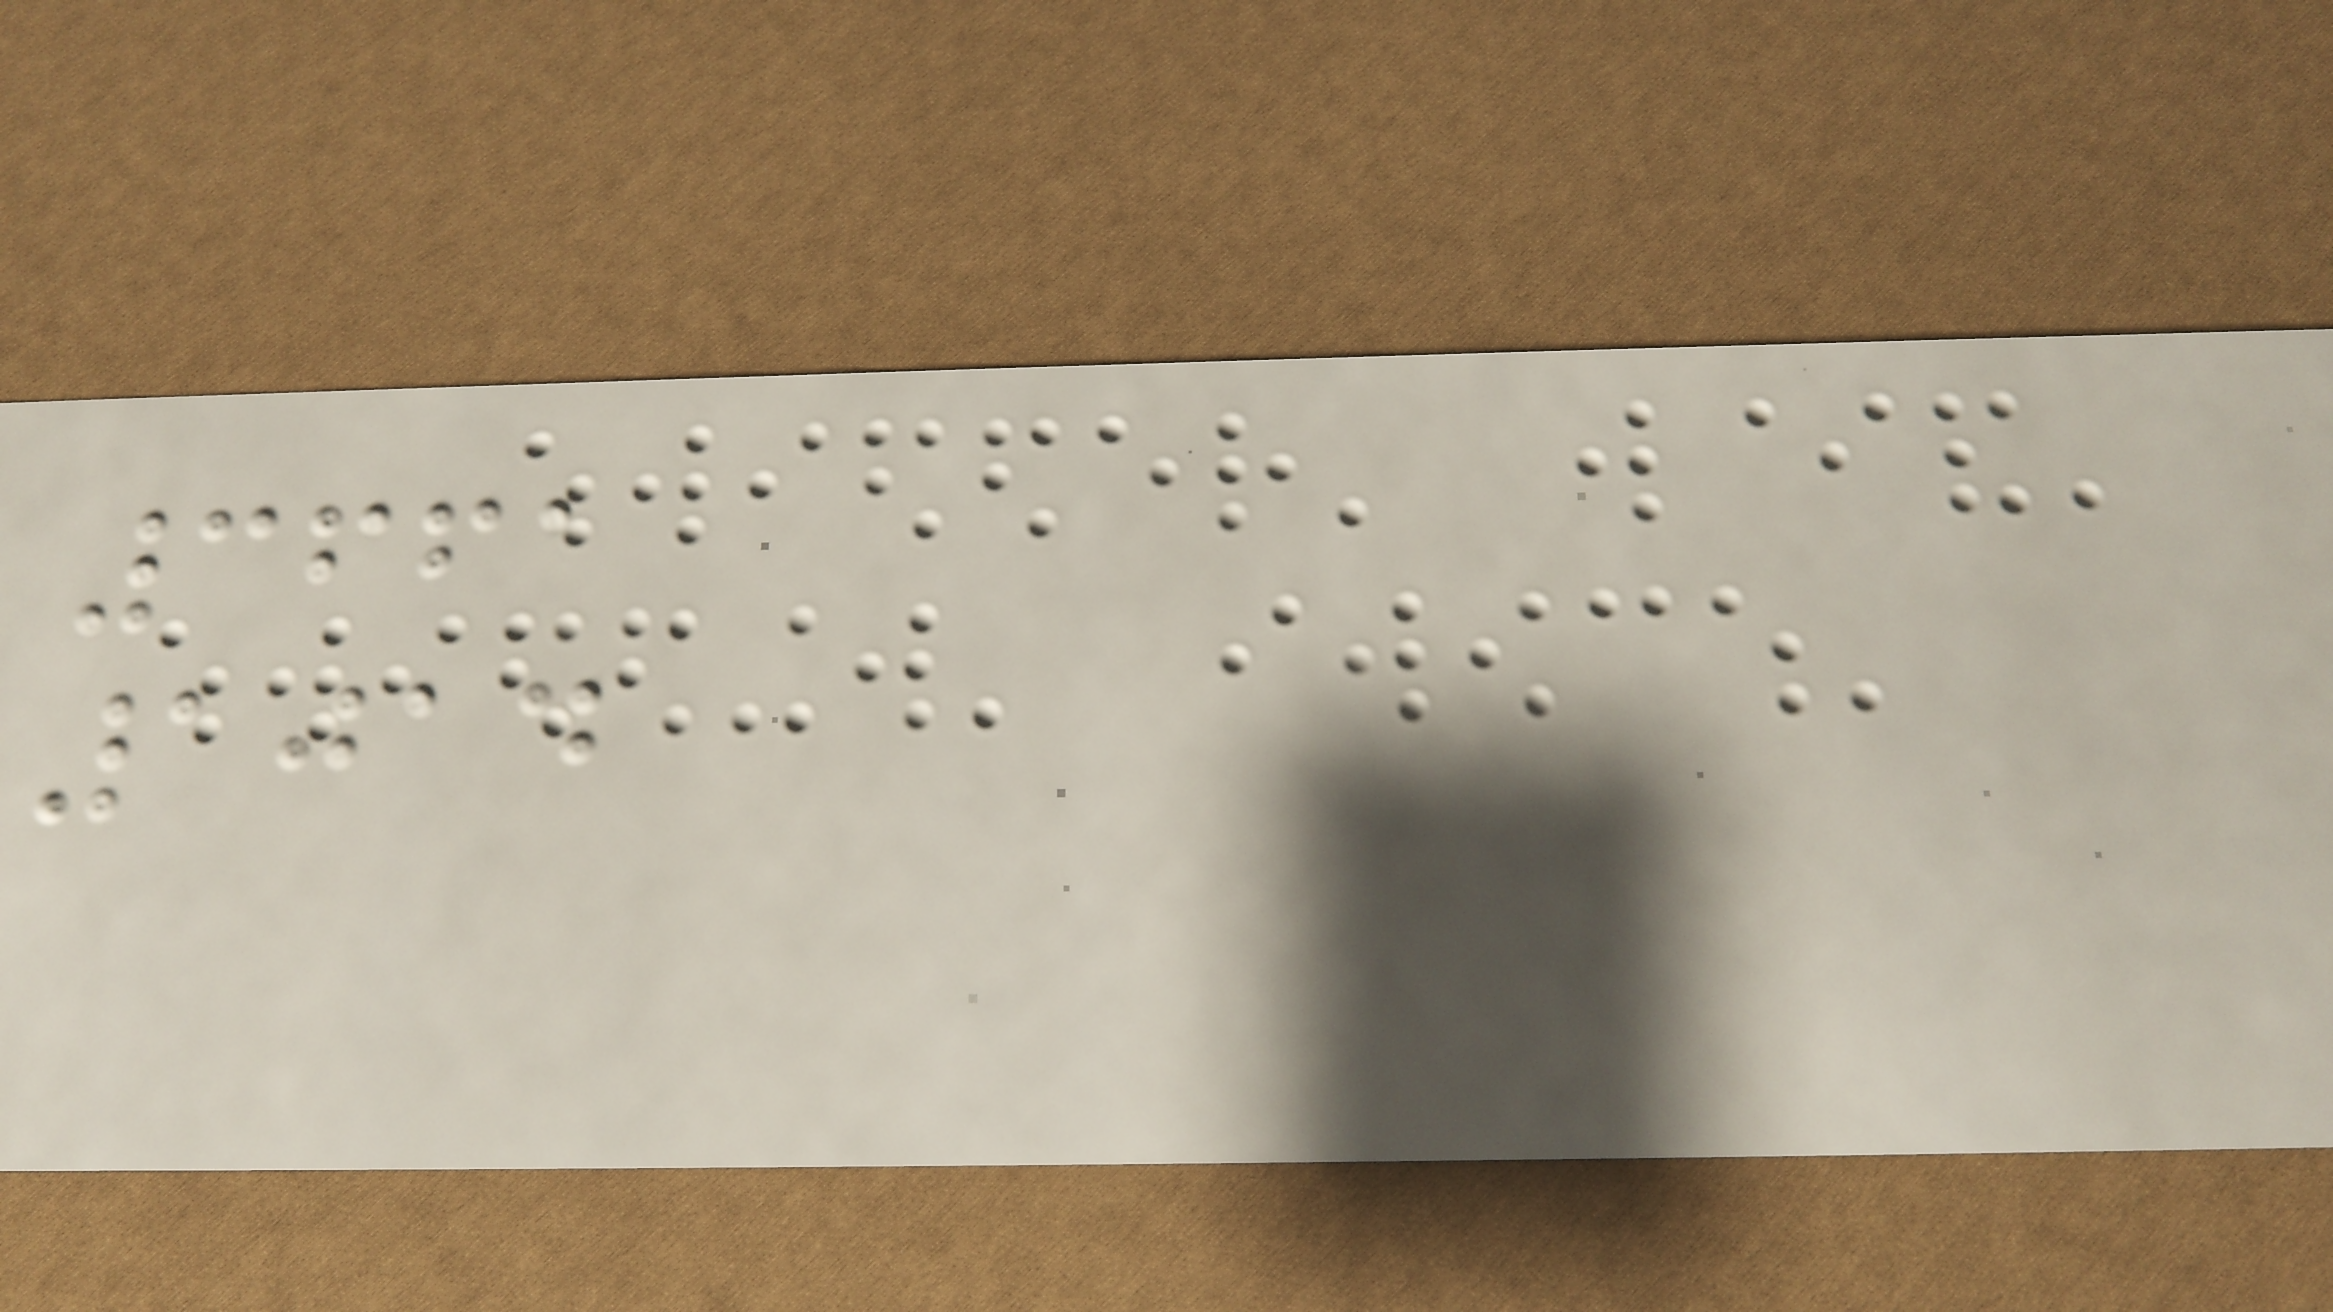3661
1014
